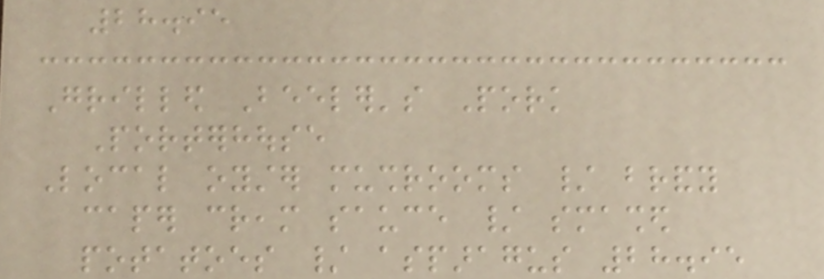28.95
Grilled Beeler's Pork
Porterhouse
Local oyster mushrooms / brandy
caper cream sauce / smashed
potatoes / asparagus 28.95
